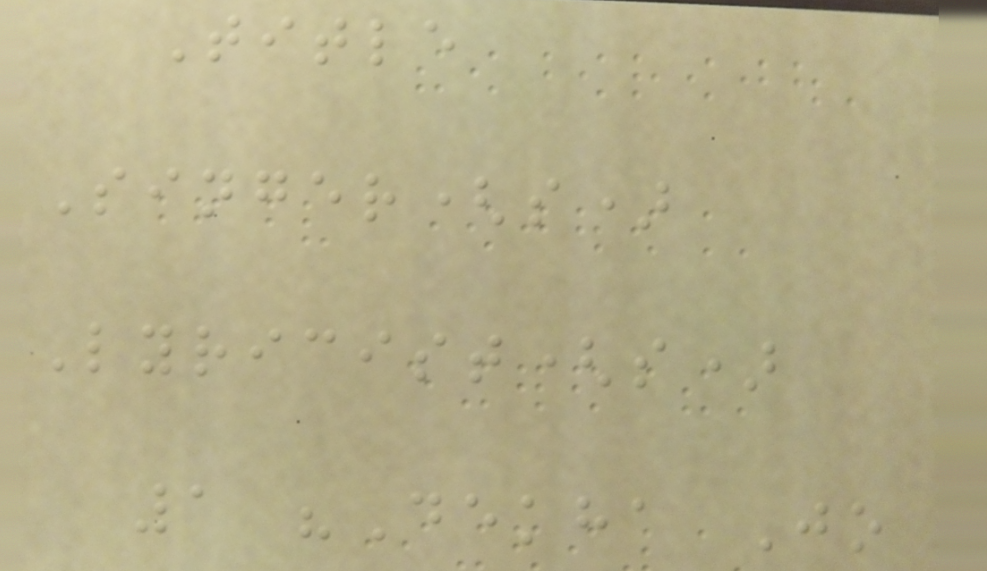Title
Singer(s)
Lyricist(s)
1 "Dekha Jo
